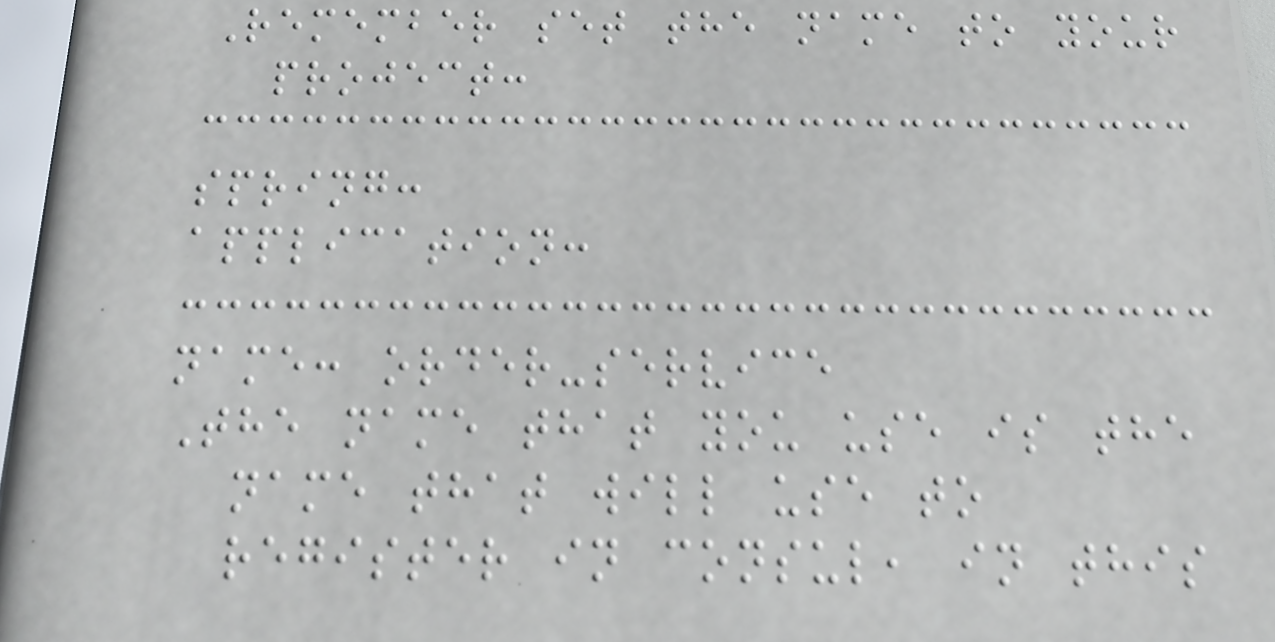Remember set the name to your
project:
spring:
application:
name: order-service
The name that you use is the
name that will use to
register in consul, in this
